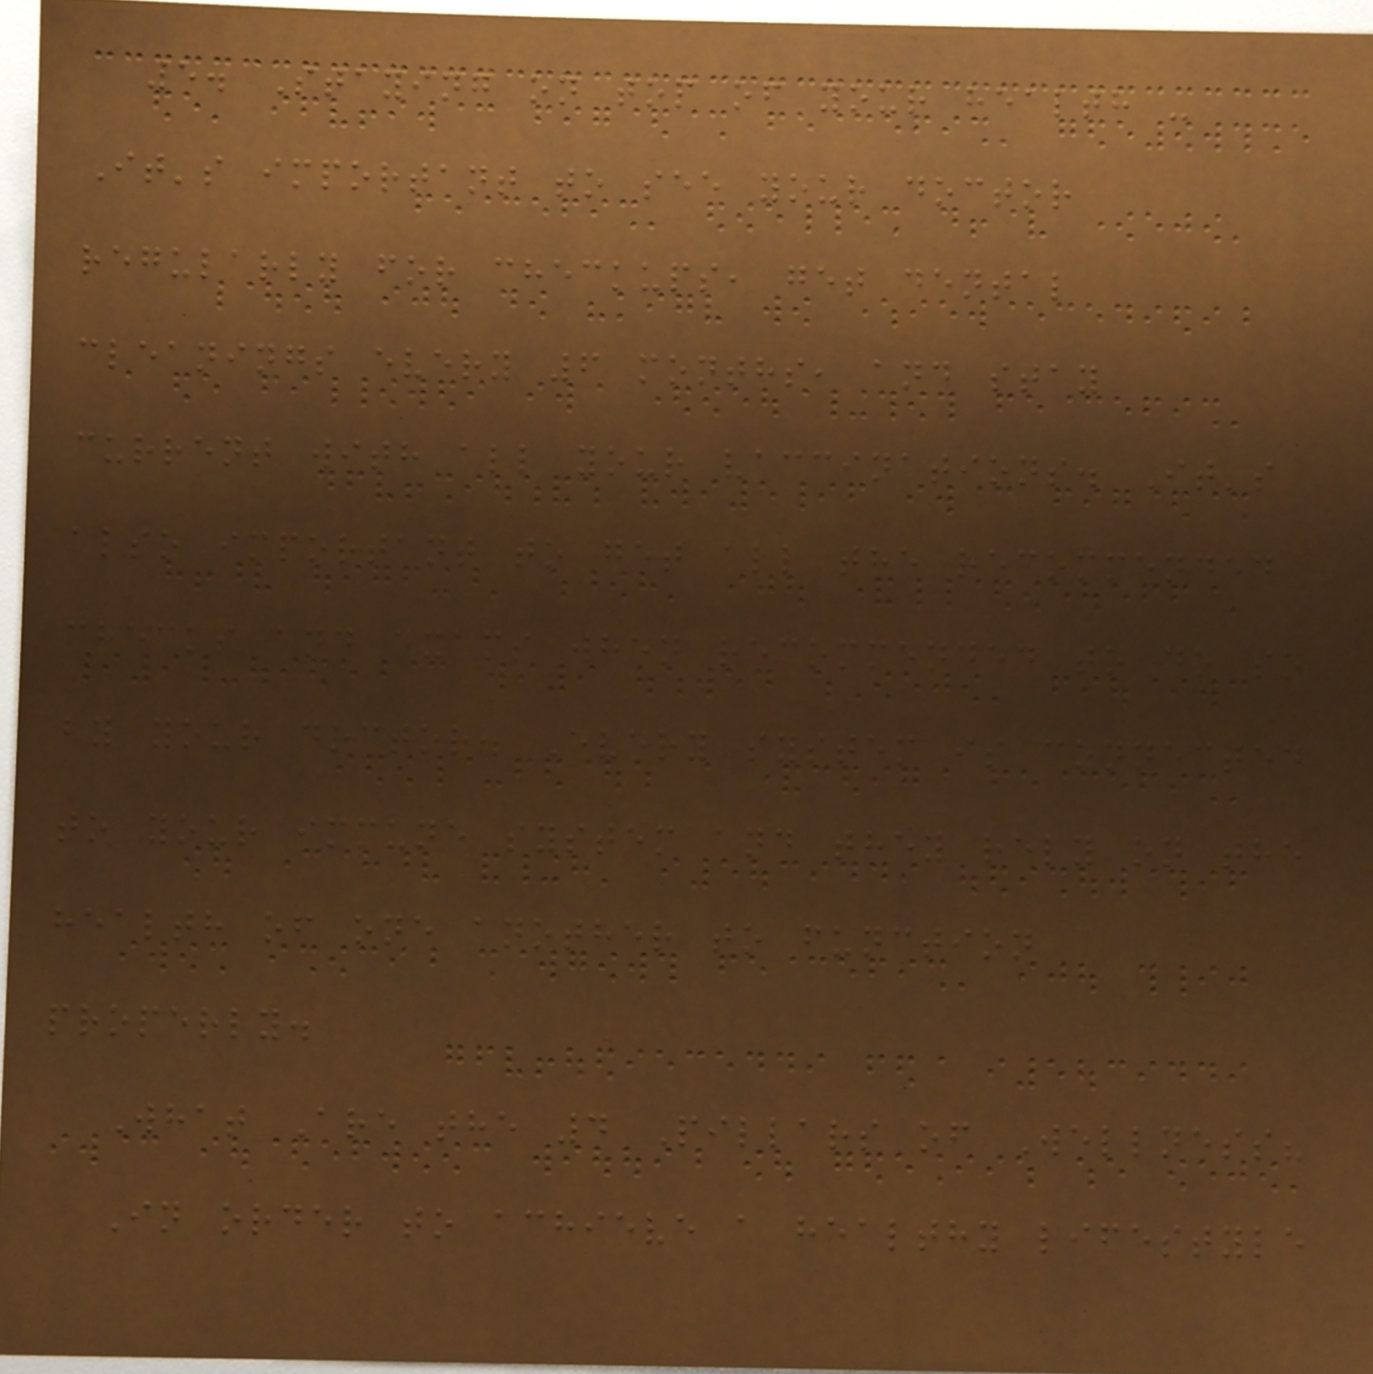5. Staying on top of your health -
It's important to see your doctor
regularly for checkups, get dental
cleanings every 6 months, and stay
current with all your vaccinations. It's
also important to get all the recommended
checks and exams when recommended to do so
by your doctor. Every system is connected
to your immune system and they rely on the
health of one another to function
properly.
What Are the 4 Pillars of Wellness?
In order to achieve a healthy lifestyle
